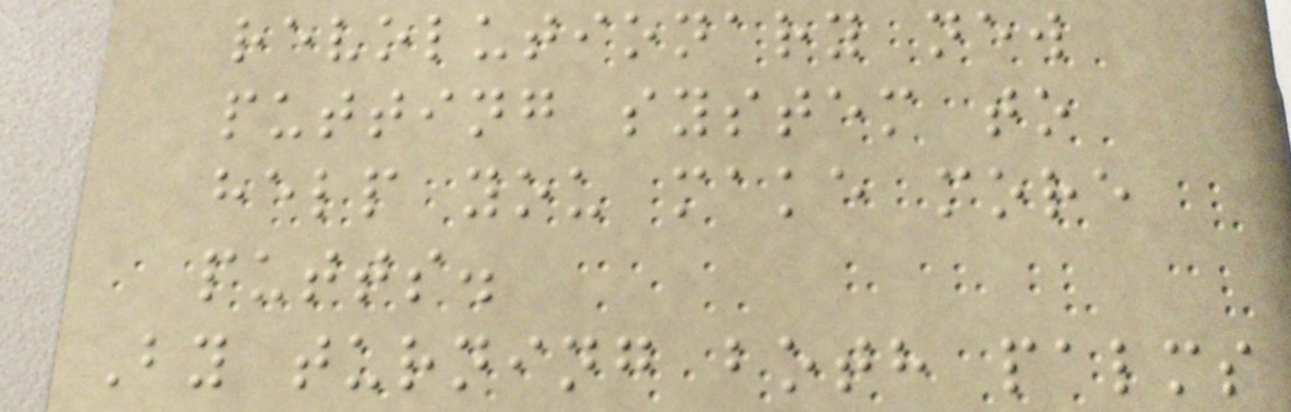revolutionary new
putting system to
help you make more
putts.
By turning both palms
